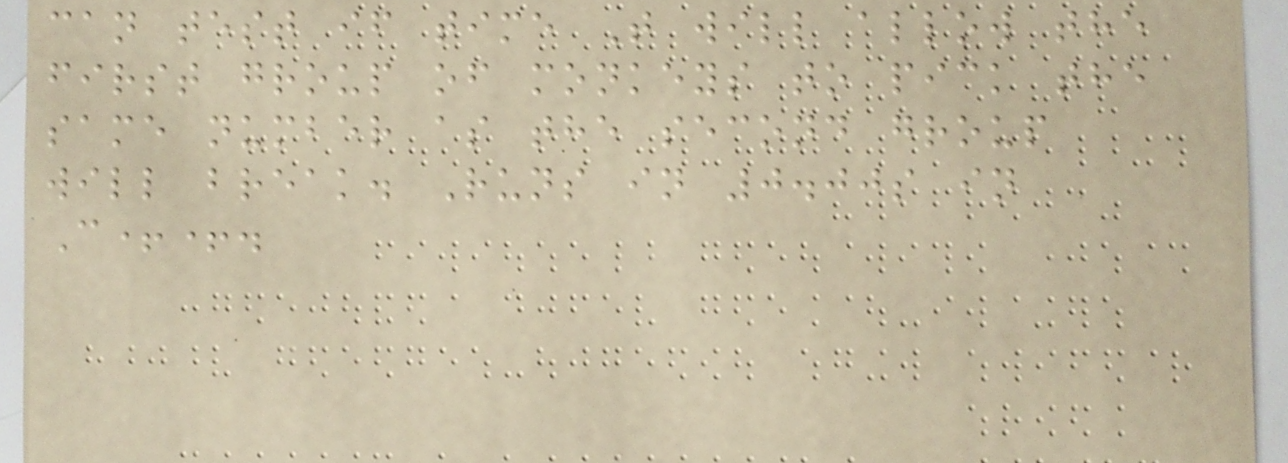can test if time T will allow the
first group of monkeys to pick the
same number as the second group
will break. Runs in 0.00s in
C++.
